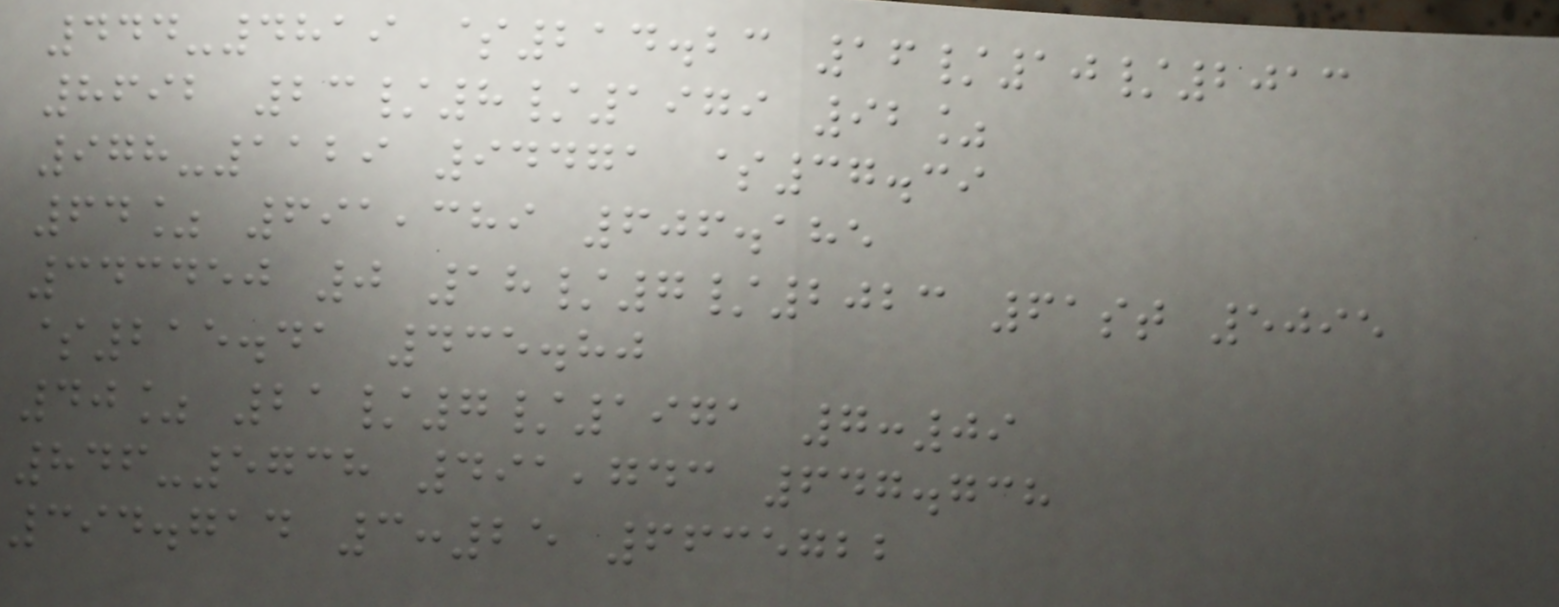444-4819 $214.23 16/10/2013
8692 23/8/1979 92%
978-1129 94471 $37.39
64% 691,389 606.185
343450 0 18/7/2023 61st 5095
$215.41 435.80
40% 21/7/1971 7:09
846-5738 491,743 647.738
394.714 3:25 6635722
